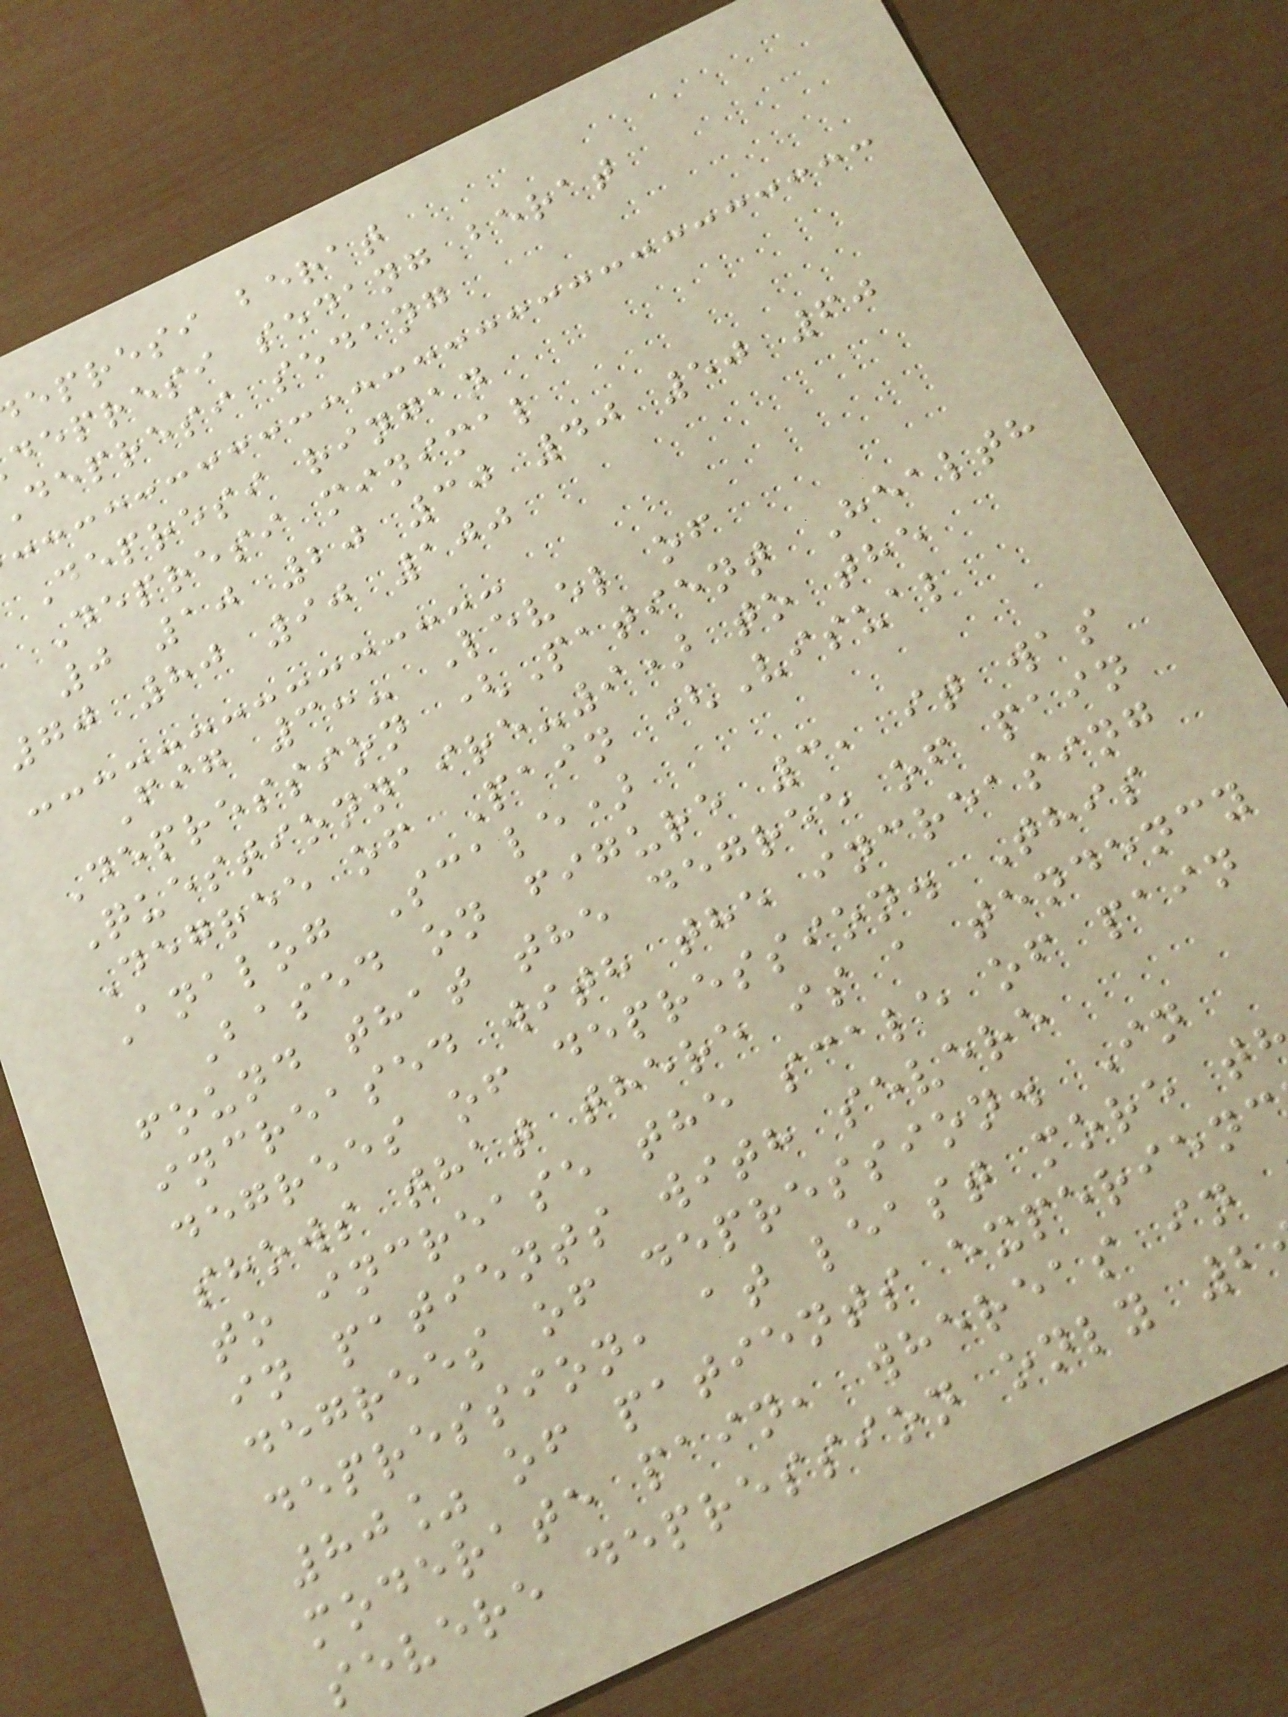epresi berat
depresi sedang berat
depresi sedang
Depresi ringan
Depresi minimal
0 10 20 30 40 50 60
70 80 90 100
Fig 3:- Level of
Depression (Patient Health
Questionnaire-9) to the
Degree of Pain (Visual
Analog Scale)
Based on figure 3, it was
found that the degree of pain
increased with the increasing
degrees of depression. This
shows that there is a tendency
to increase the scale of pain
in patients with severe
degrees of depression. In
depression, at least more t
80% of patients experienc
moderate pain, whereas in
severe depression only 2
